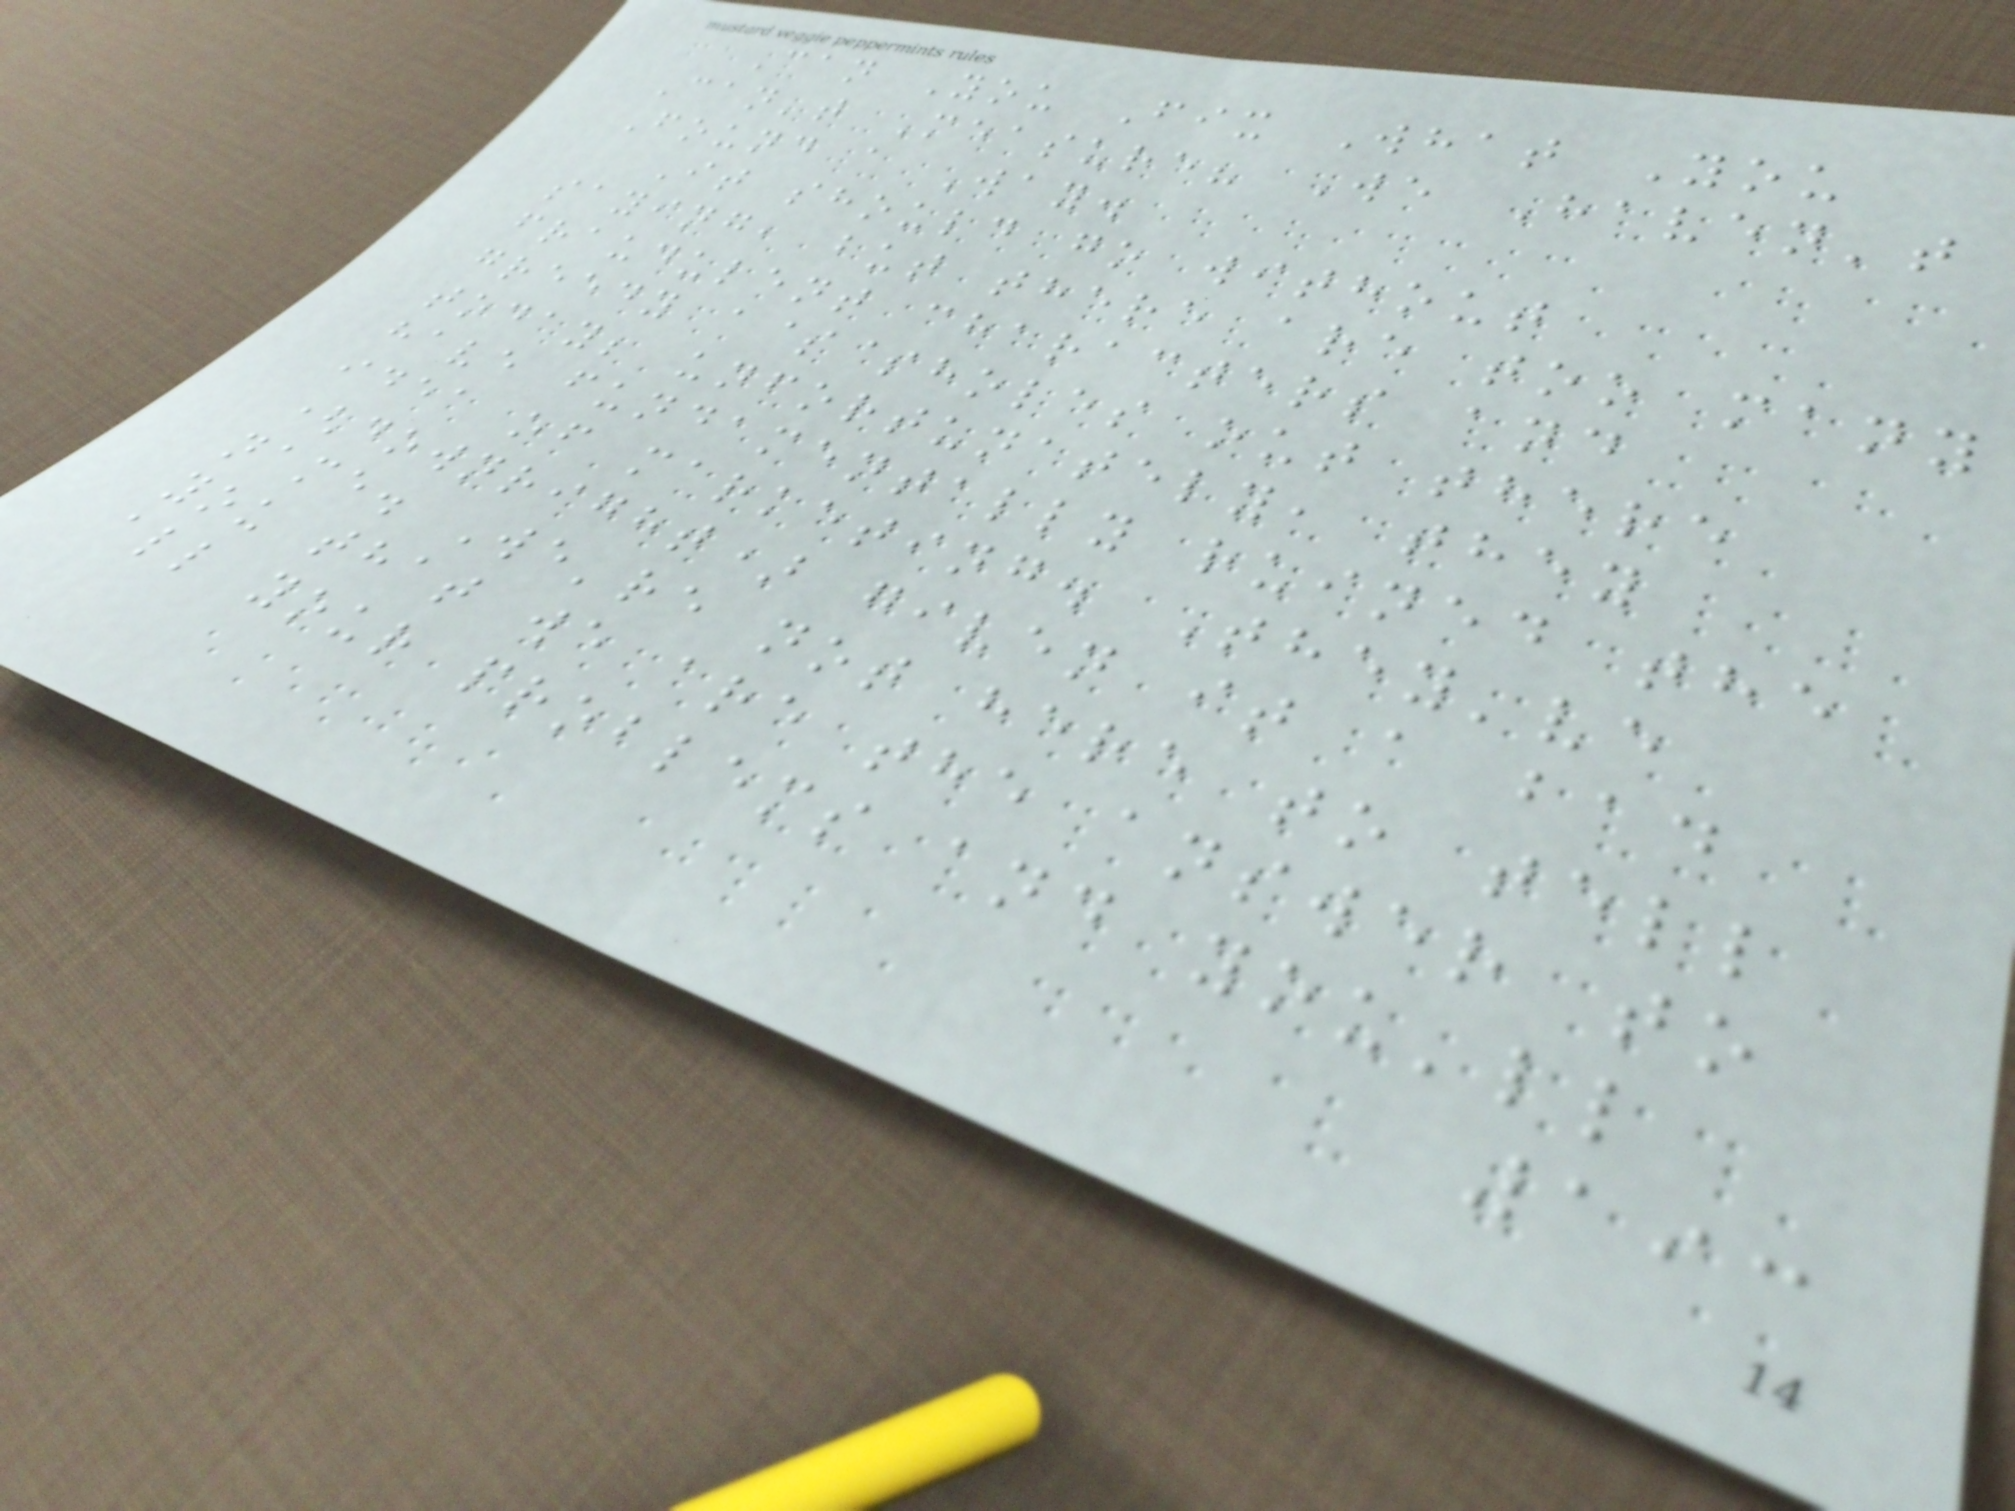Can You Fix What You
Can't Measure? We Haven't
Found a Way.
It should go without
saying, but there are too many
fraudulent characters and
greedy a$$holes out there
today; unfortunately, they
have fundamentally ruined the
idea of marketing. They've
(downright) given it a bad
name. We're not here to tell
you that we are the answer to
all your problems and you'll
193
